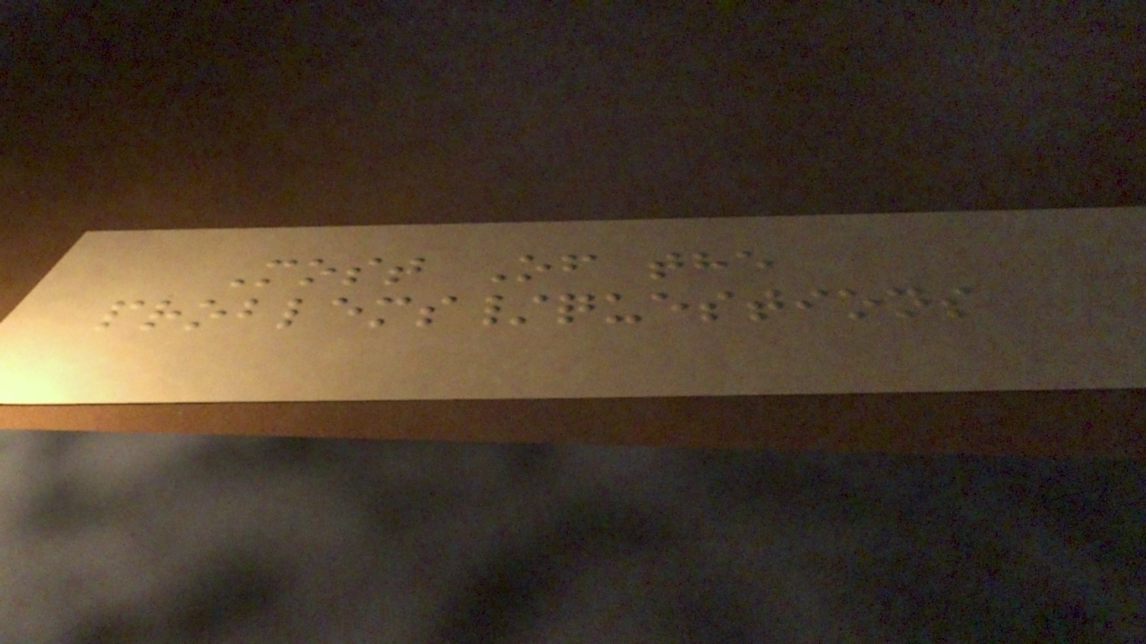Most Of the
problems/questions
